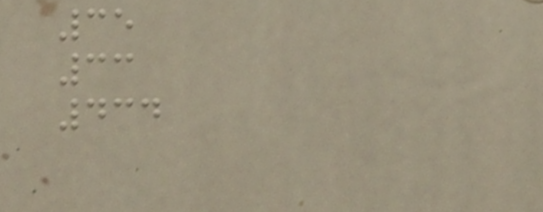35
33
434
